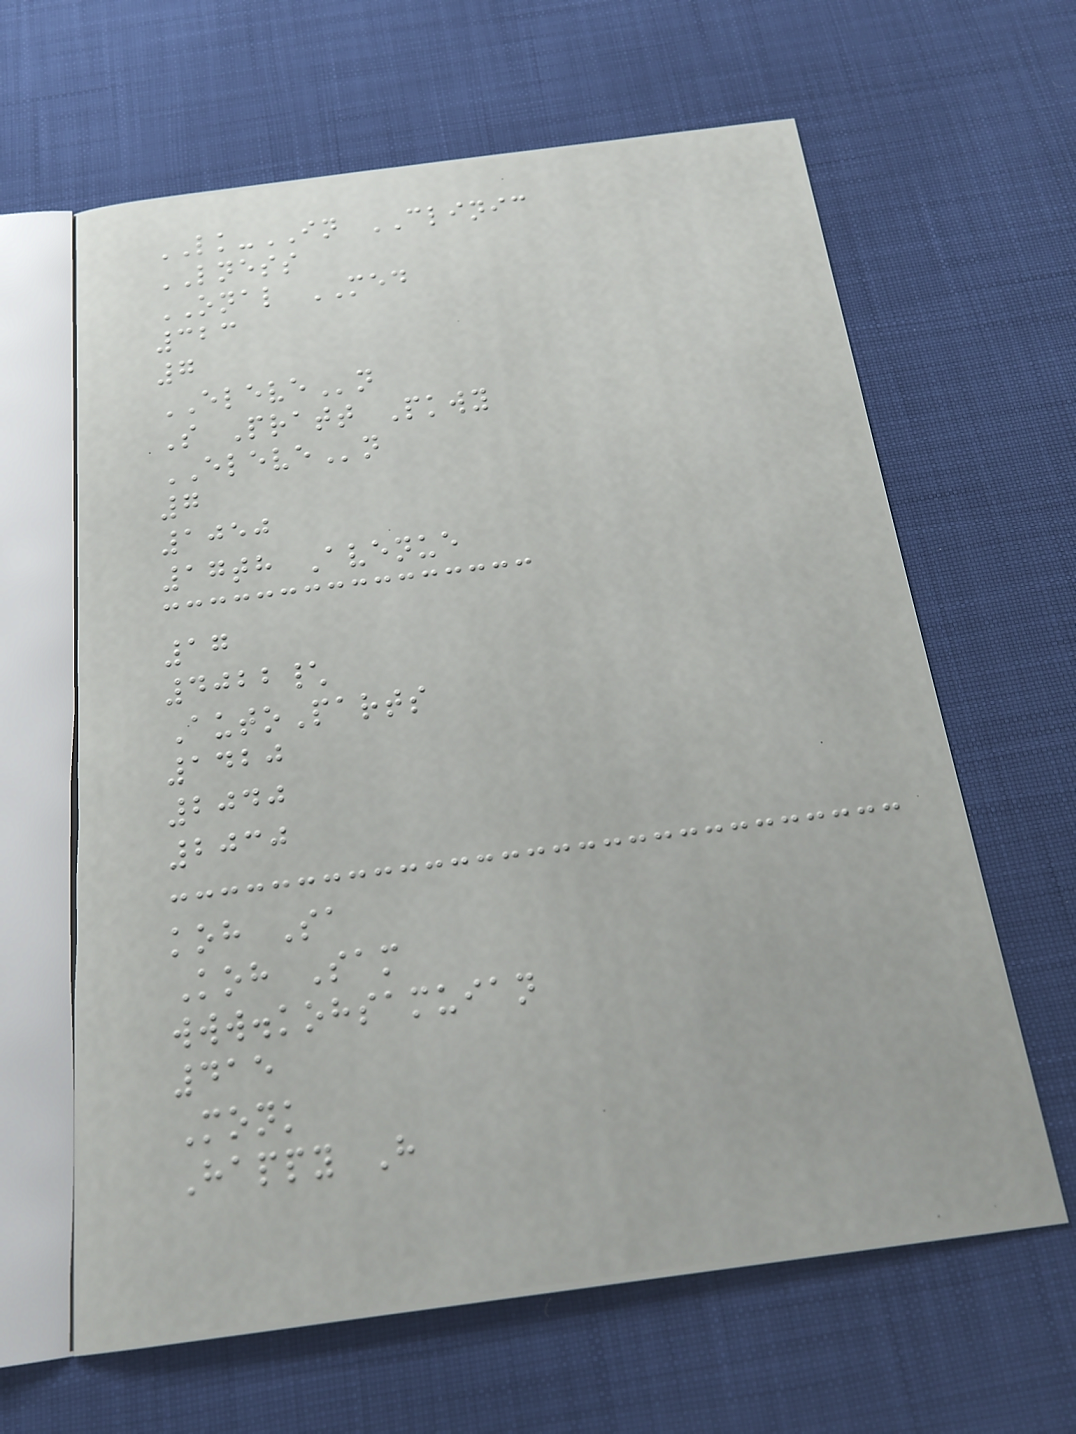LK-IN CLINIC
LNESS
ONAL MED
323
7
ELEVEn
S Pratt Pkwy
ELEVEn
7
1050
17th Avenue
17
4022\
AutoParts
1420
2040
2030
koh Sa
Koh Sam
www.kohsamuian
415
Monk
Happy H
